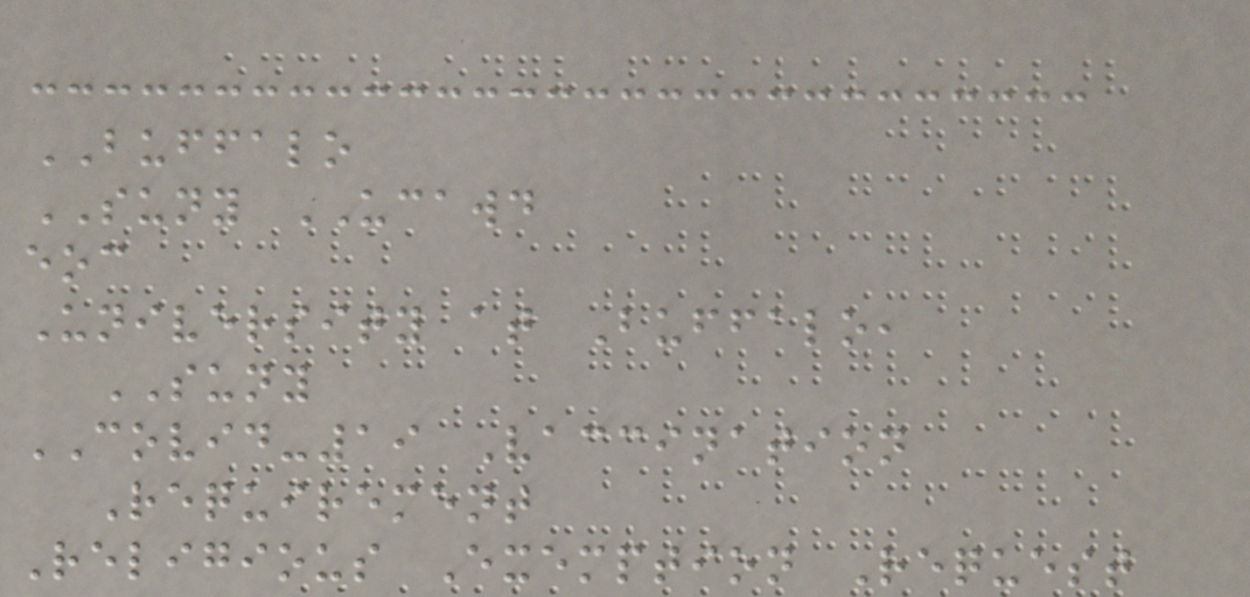BUFFALO
SUNY UCAWD
eoc
University at Buffalo,
SUNY
COVID-19 Vaccination
Requirement
Religious Exemption Request
